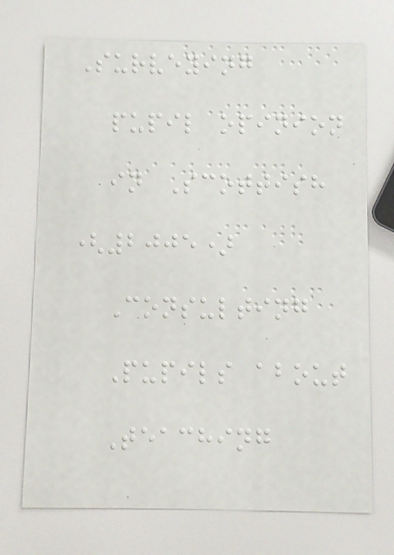Surveying
pupil opinion
in Scottish
(2005)
Consulting
Pupils about
Teaching
